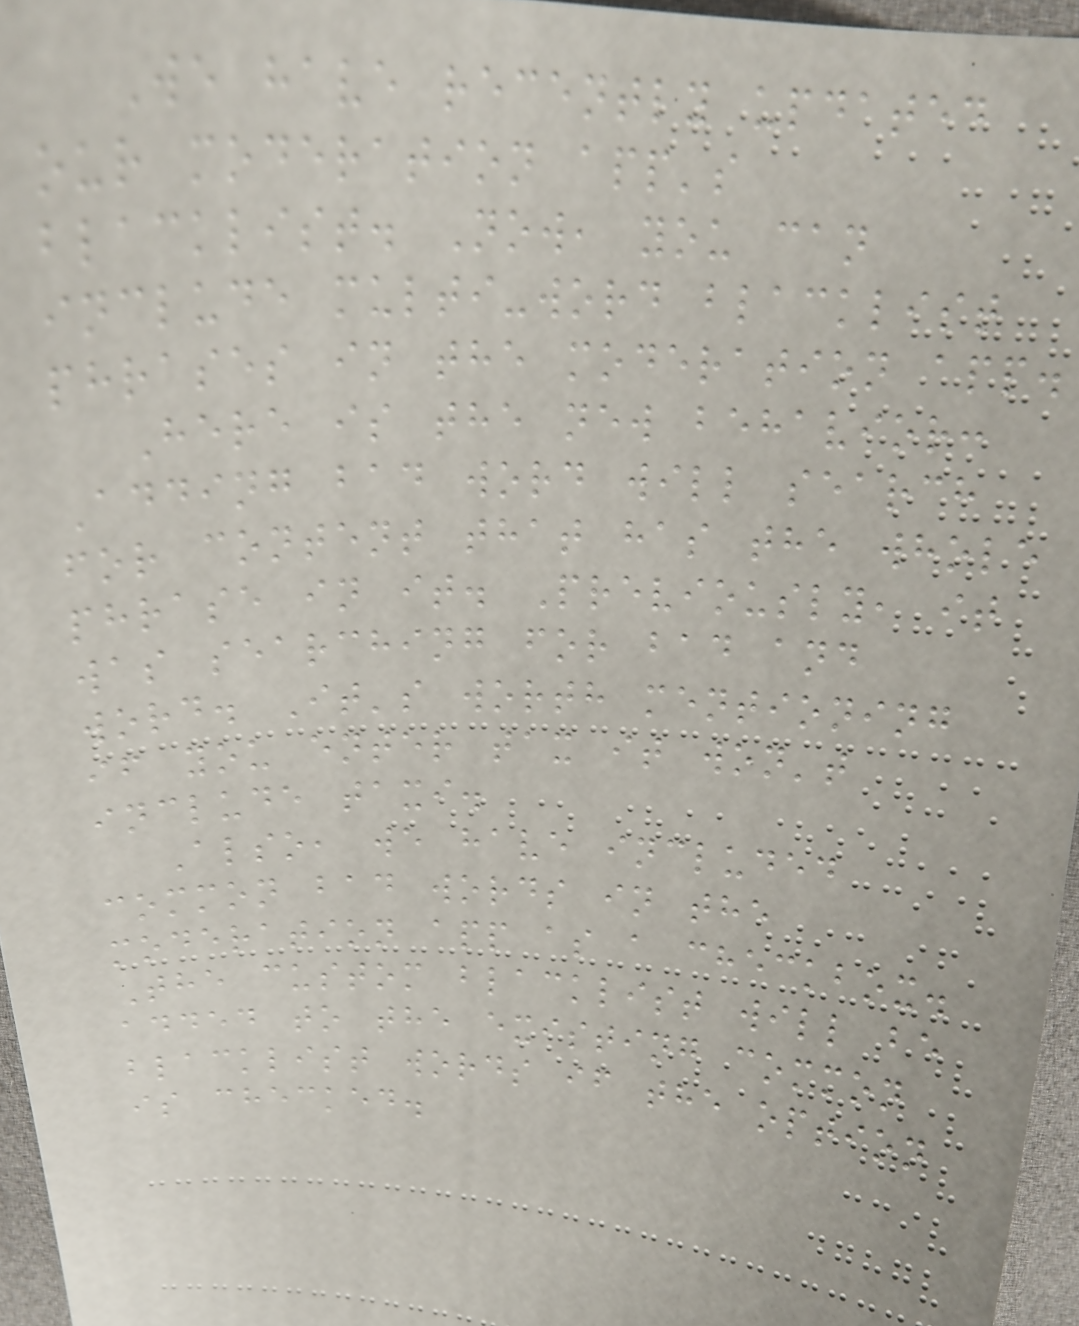We have recently updated
our moderation app's
blacklist. Now, you can
include multi-word blacklist
phrases in the moderation app.
Here is the new behavior:
Adding bad word will search
for content that has the whole
phrase in it. Previously, it
was searching for bad and
word. It's worth mentioning
if you enter tax it won't
include taxi.
Also, we have included
common bad words in the
moderation app as a checkbox.
The custom blacklist will be
added to the existing common
blacklist words if the option
is checked.
